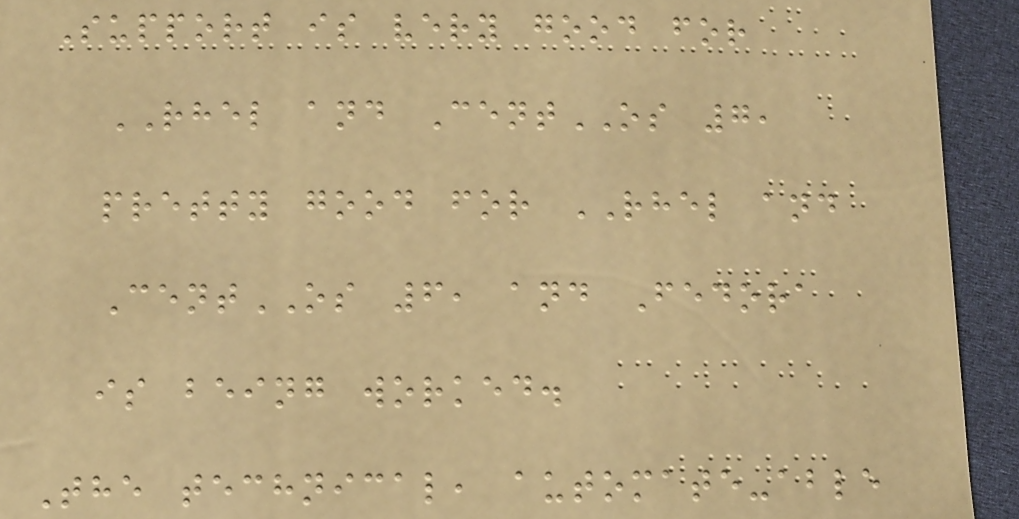Support is very good for
RHEL and CentOS 7,
pretty good for RHEL and
CentOS 6, and Fedora
is being worked.
The technical, automate-able
